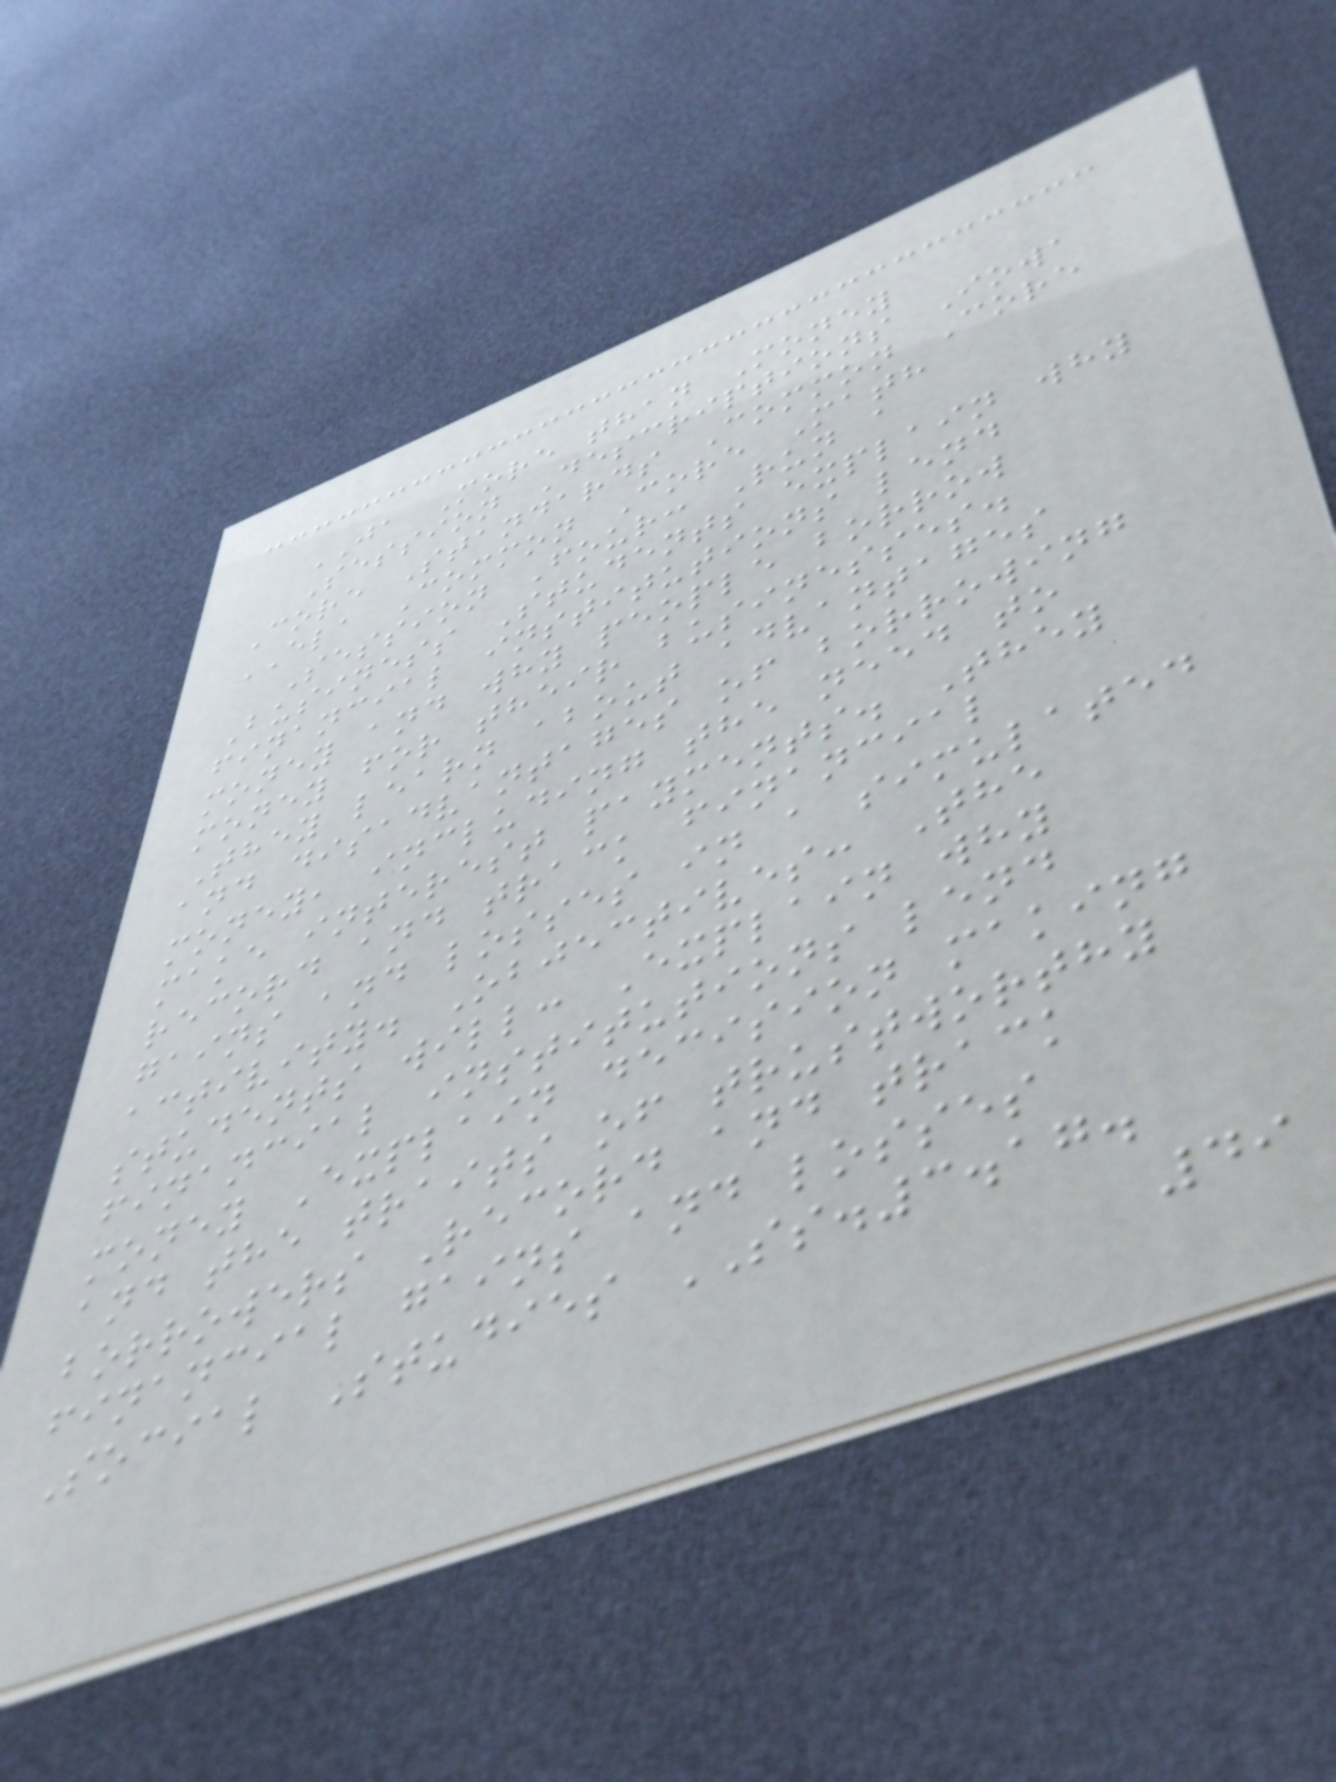JA More than Money
Session Descriptions Iowa
Core Standards Common Core
ELA Common Core Math
Session Four: Run a
Business Students explain why
financial institutions lend
money and why people borrow
money for their businesses.
They learn about advantages
and disadvantages of borrowing
money, including the need to
make interest payments. They
record and track financial
gains and losses in a simulated
activity. Objectives: The
students will: Explain why
financial institutions lend
money Explain decision making
and the traits of trustworthy
borrowers Record and track
financial gains and losses
Social Studies SS.3.17.
49
